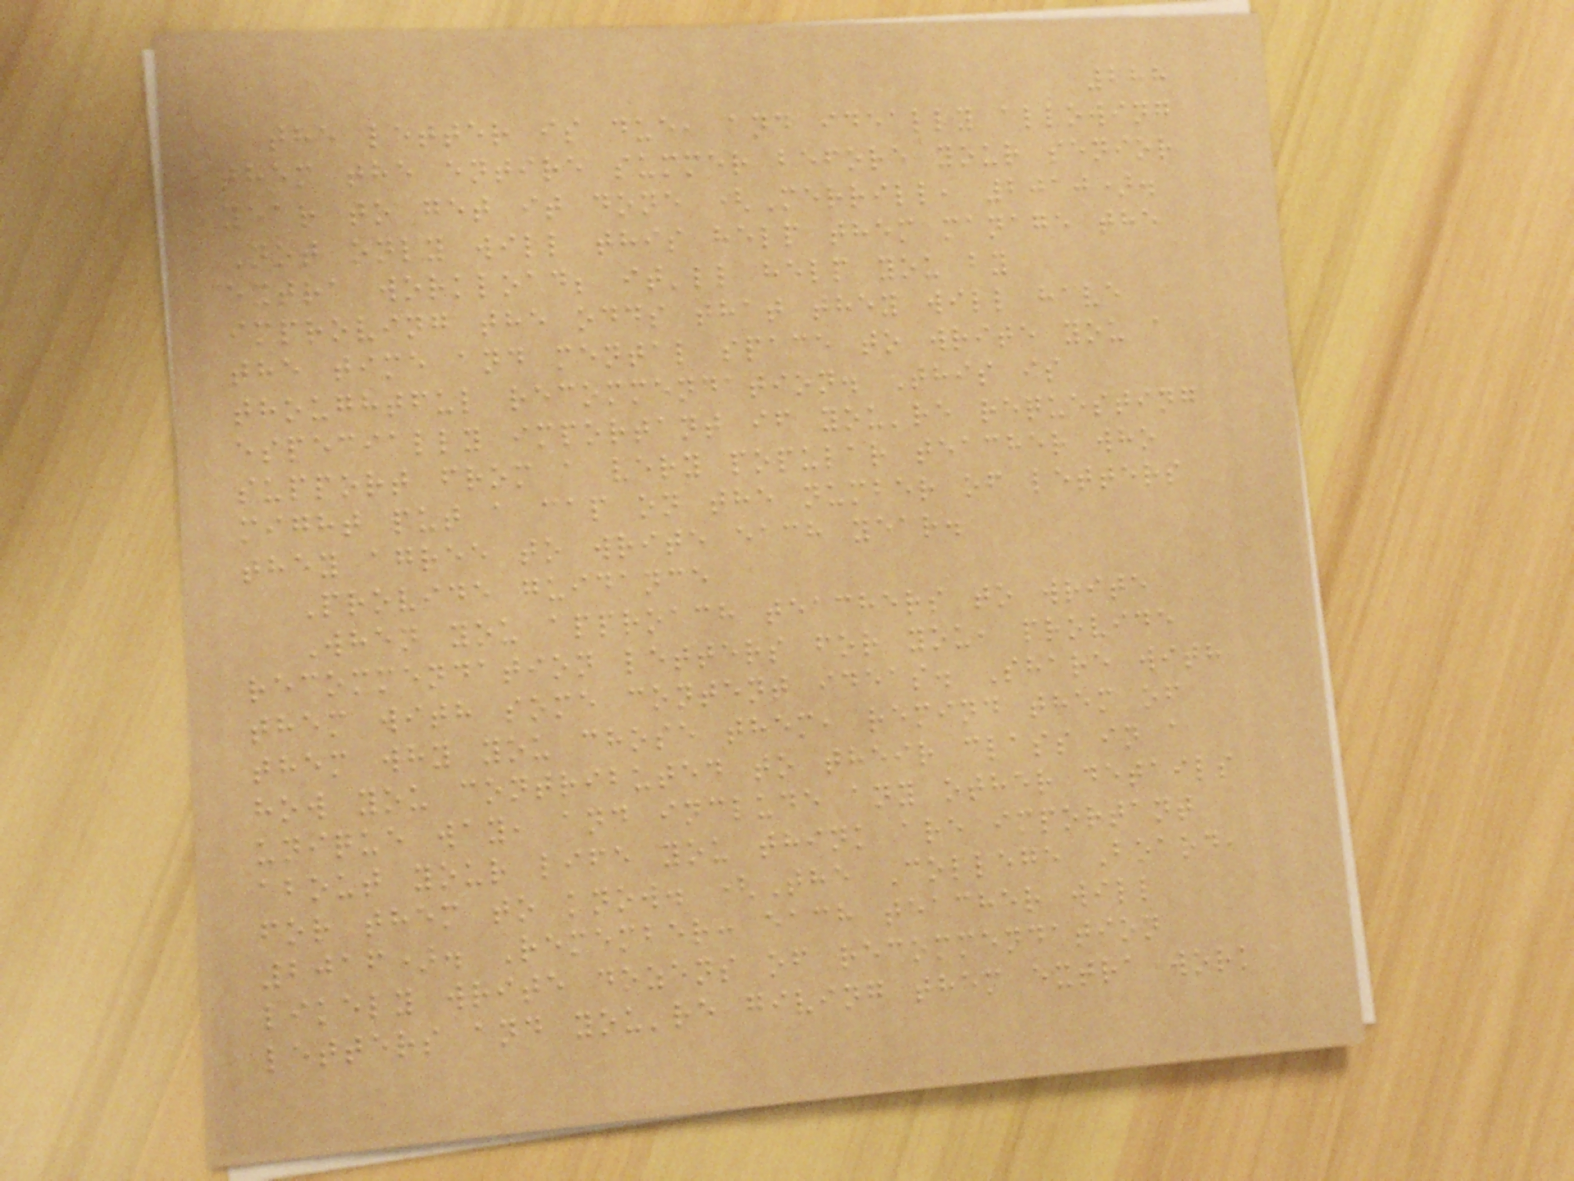288
the letter is due, and ideally allowing
them the entire summer before your senior
year to get it done (Merrill, 2010).
Not only will this help them manage the
extra workload; it'll help you by
improving the odds that they will have
the time and mental space to write you a
thoughtful recommendation. This is
especially important if you're requesting
support from a very popular teacher who
might put a cap on the number of letters
they agree to write each year.
Provide guidance
When you approach teachers to write
recommendation letters for you, provide
them with some content ideas. Share with
them why you chose them, remind them of
how you contributed to their class in a
unique way, and include any other details
about your life you think are important
for them to know. (The College Board,
2016). Remember: each teacher will
likely write dozens of recommendation
letters and you're giving them extra work
